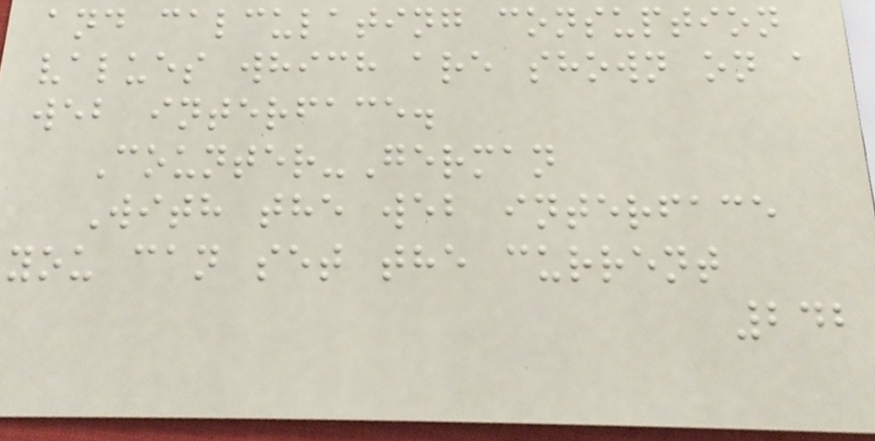and calculating consuption
values which are shown on a
web interface.
Counter-German
With the web interface
you can set the current
242
